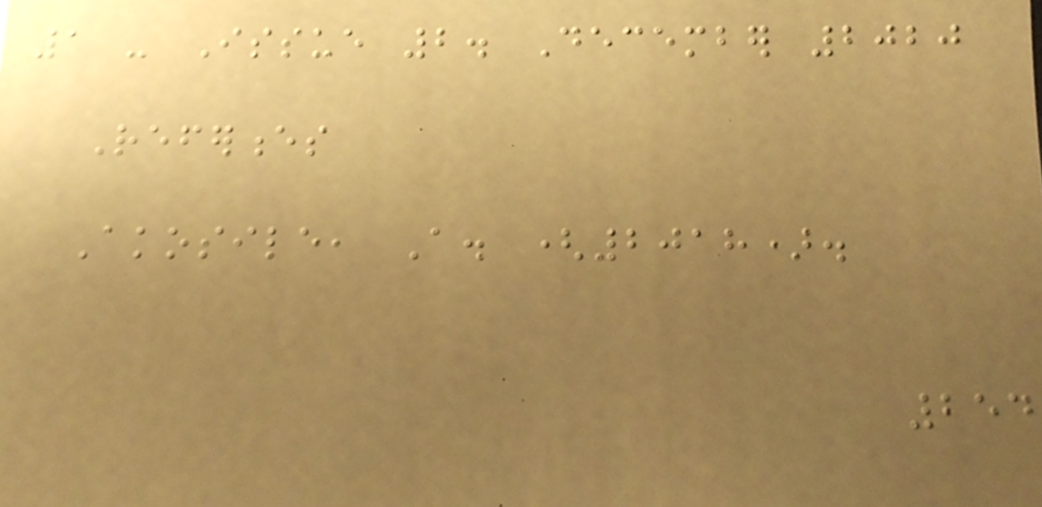1 - Issue 2. December 2020
References
Akosile, A. (2018).
254
